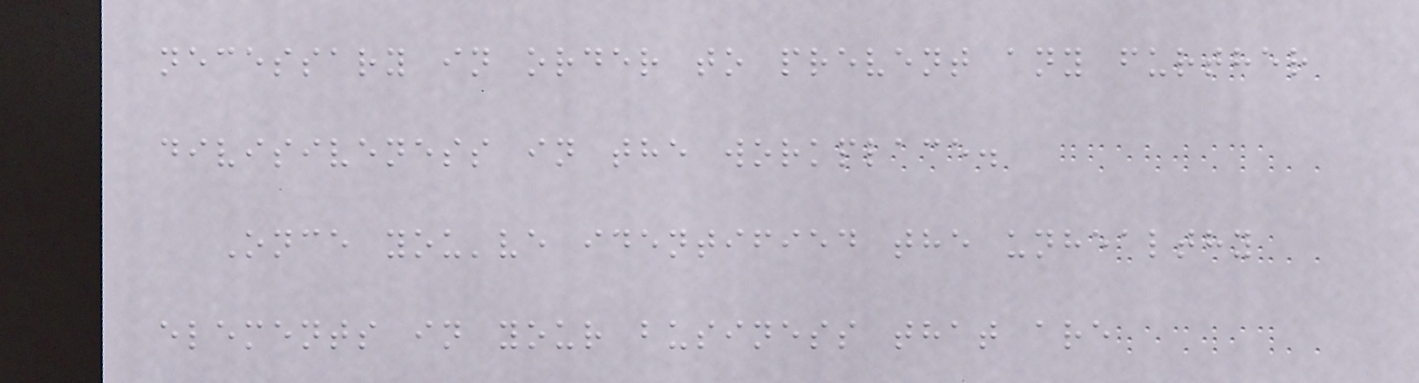necessary in order to prevent any further
divisiveness in the workplace.
Once you've identified the unhealthy
elements in your business that are
